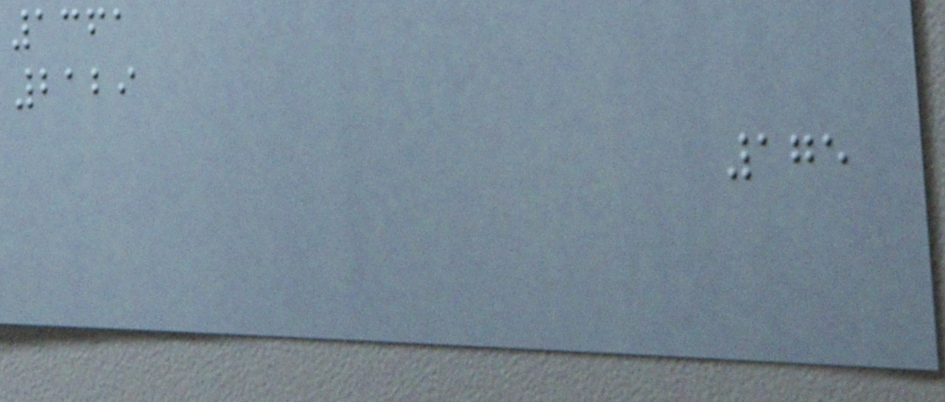1361
2129
175
